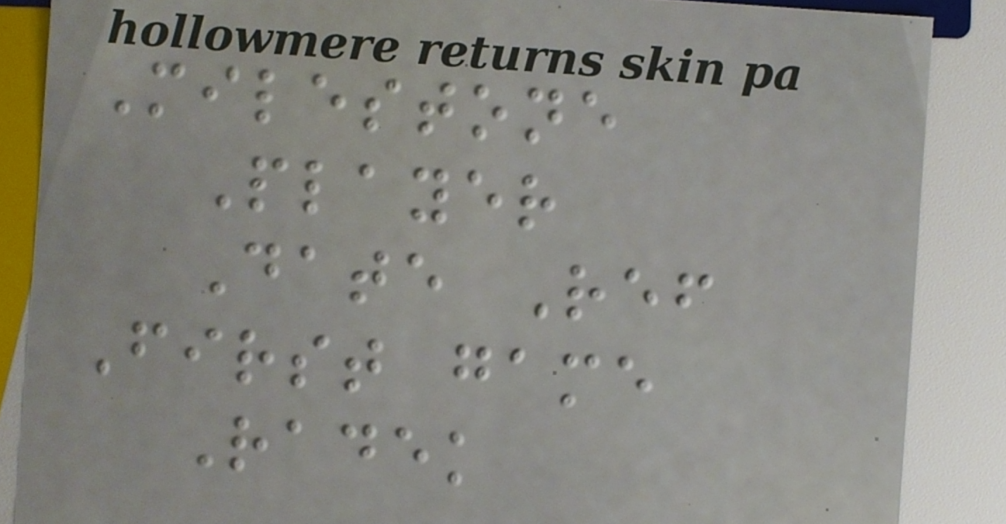Milestone
Player
Date Ref
First game
Radek
